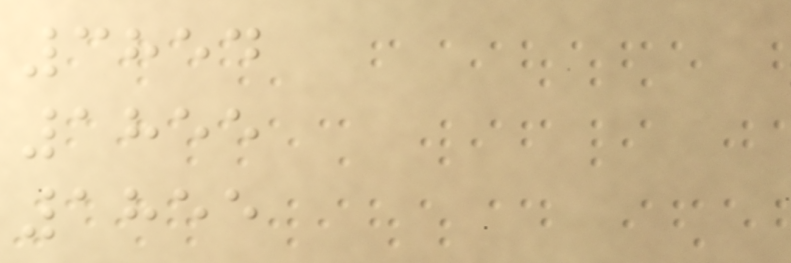3854
1855
1855
